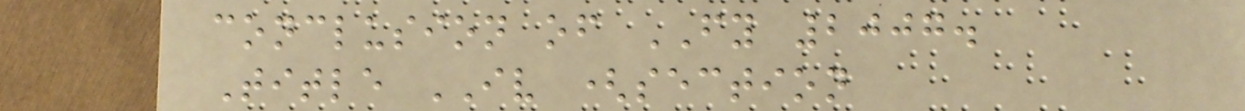conclusion of FY 2007.
Title IV (section
